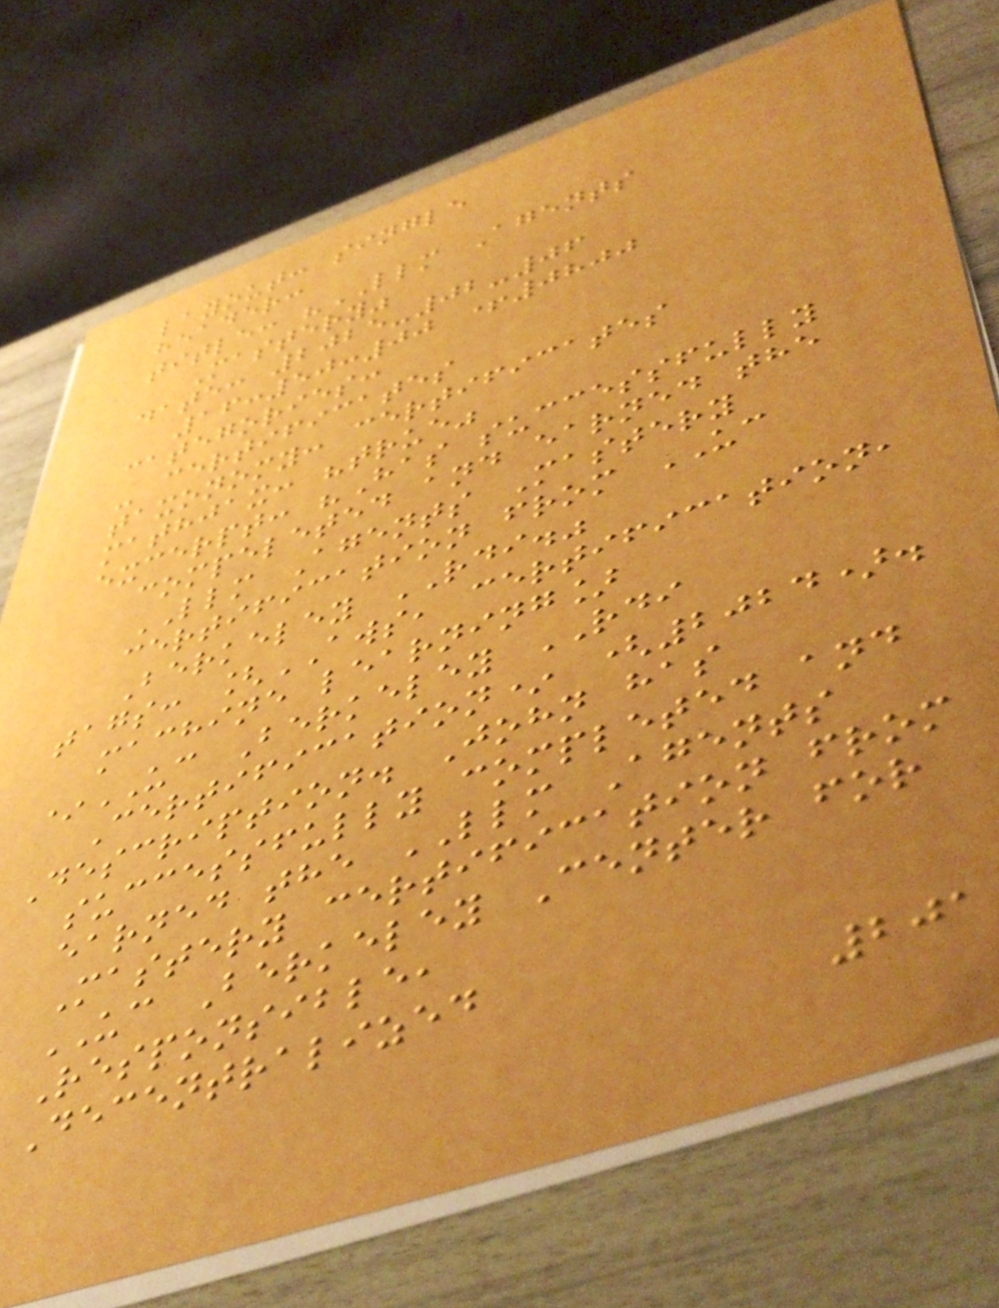layout: single
header:
title: "LLM Agents
Mastery"
date: 2025-02-06
16:50:00 +0800
categories:
- certificates
taxonomy: certificates
mathjax: "true"
excerpt: "Has successfully
compeleted and earned the
LLM Agents Mastery
certification from UC
Berkeley RDI."
tags: [AWS, certification,
machine learning]
*UC Berkeley RDI
Certification* (2024).
Description. John has
successfully completed and
earned the LLM Agents
Mastery certification from
UC Berkeley Center for
Responsible,
Decentralized
201
